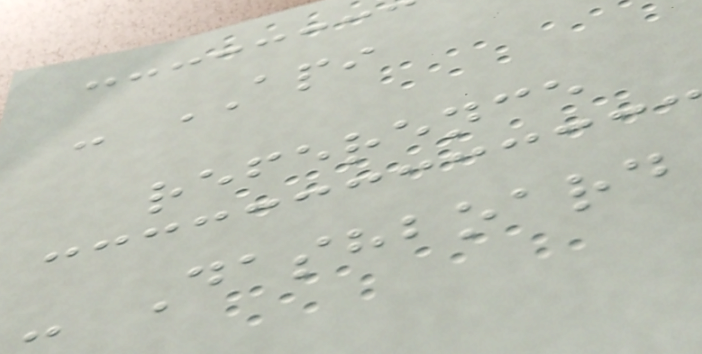- API
reference
- Dashboard
